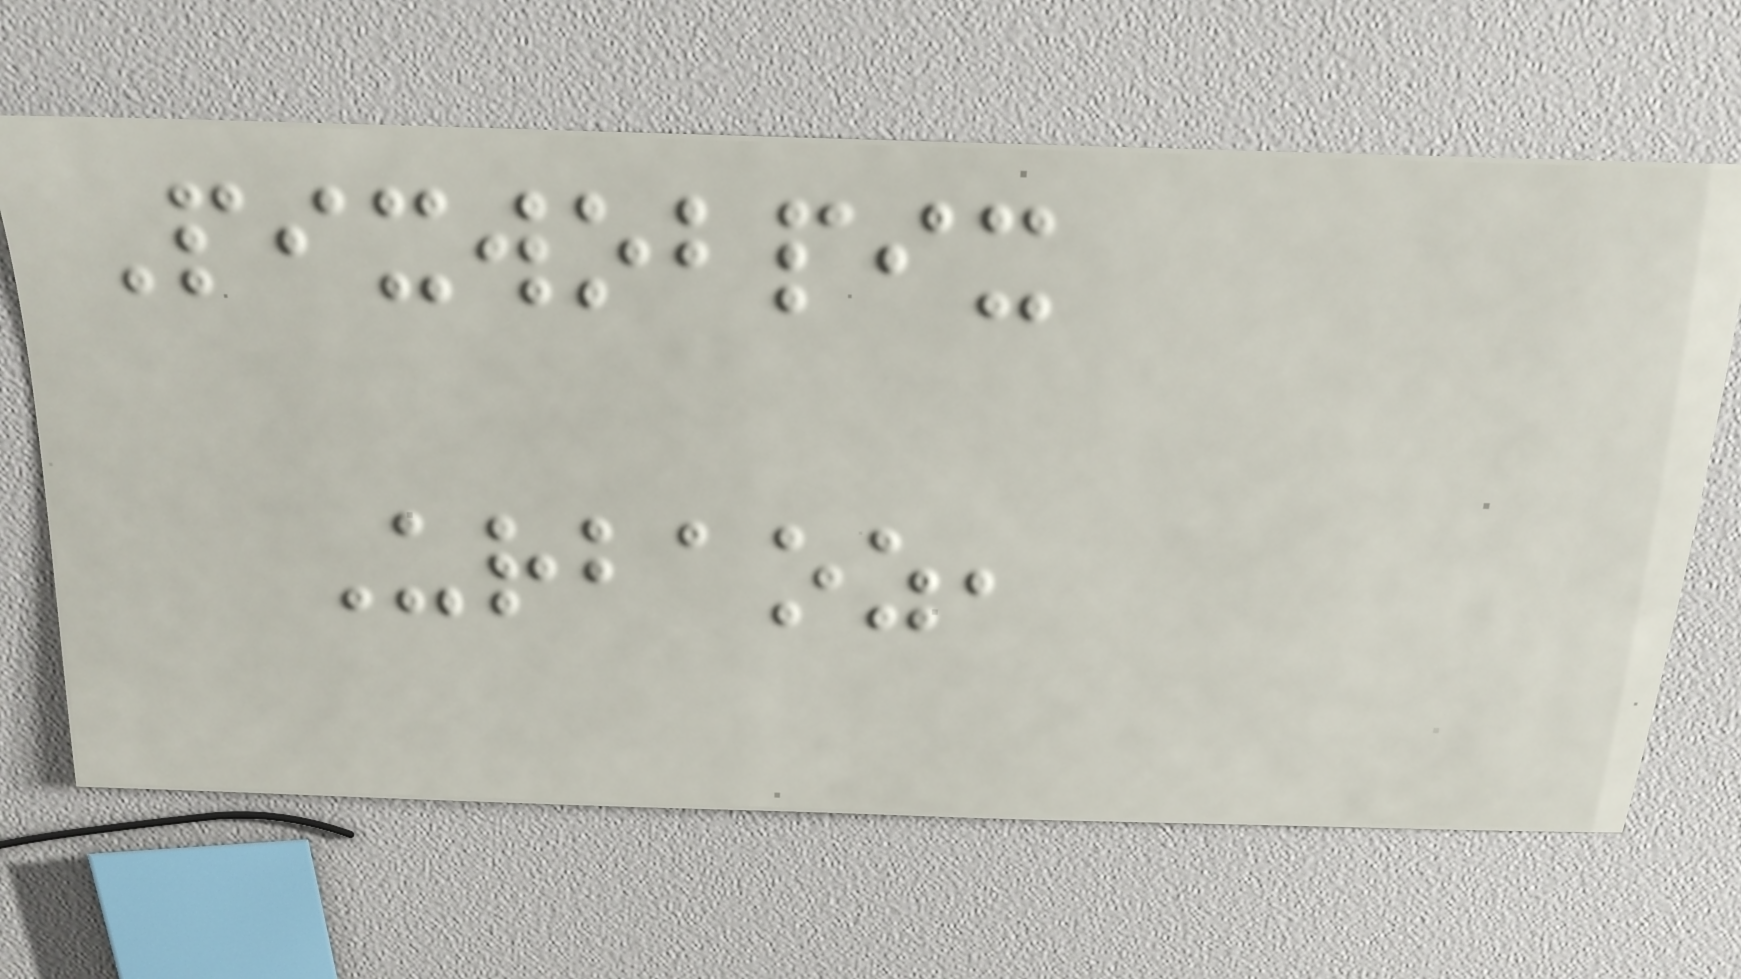Pixwobpix
Urbaoz,
